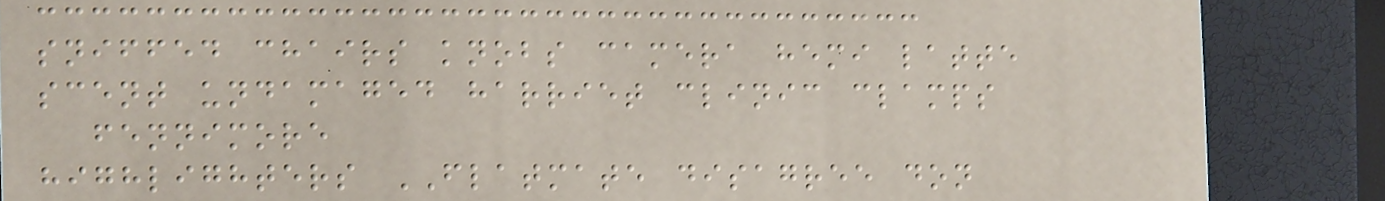sniffed chairs knobs camera hemi latte
scent undamaged harriet clinic clamps
fennimore
highlighters FLATMATE disagree don
